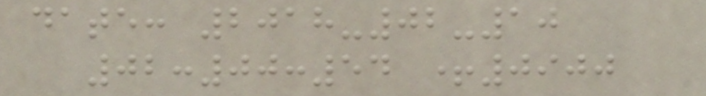date: 2018-02-10
02:00:54 +0900
